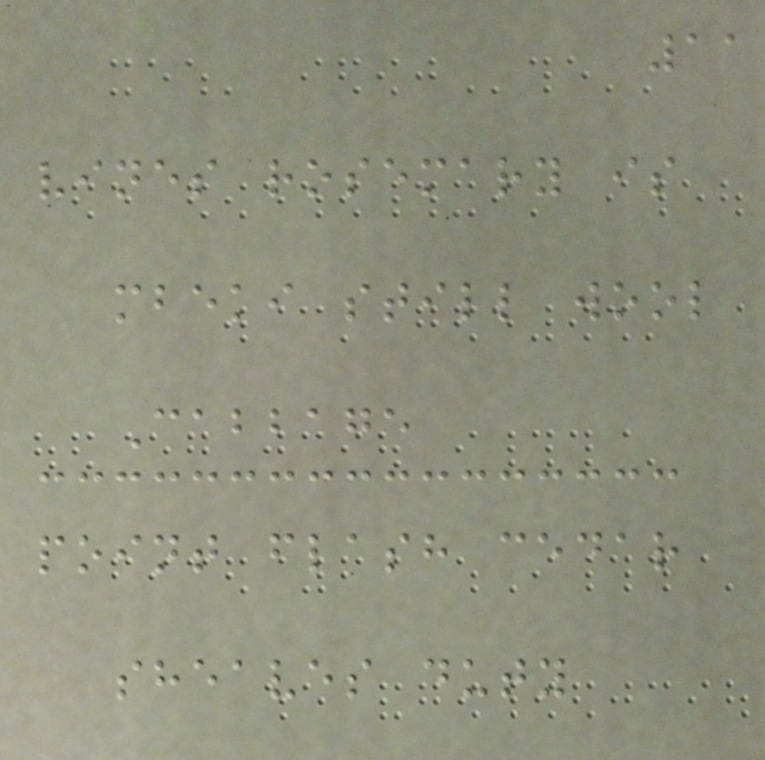11
vines rosemary is
mbeki still wool
Cabbage
point flash cedar
sheaves duty
